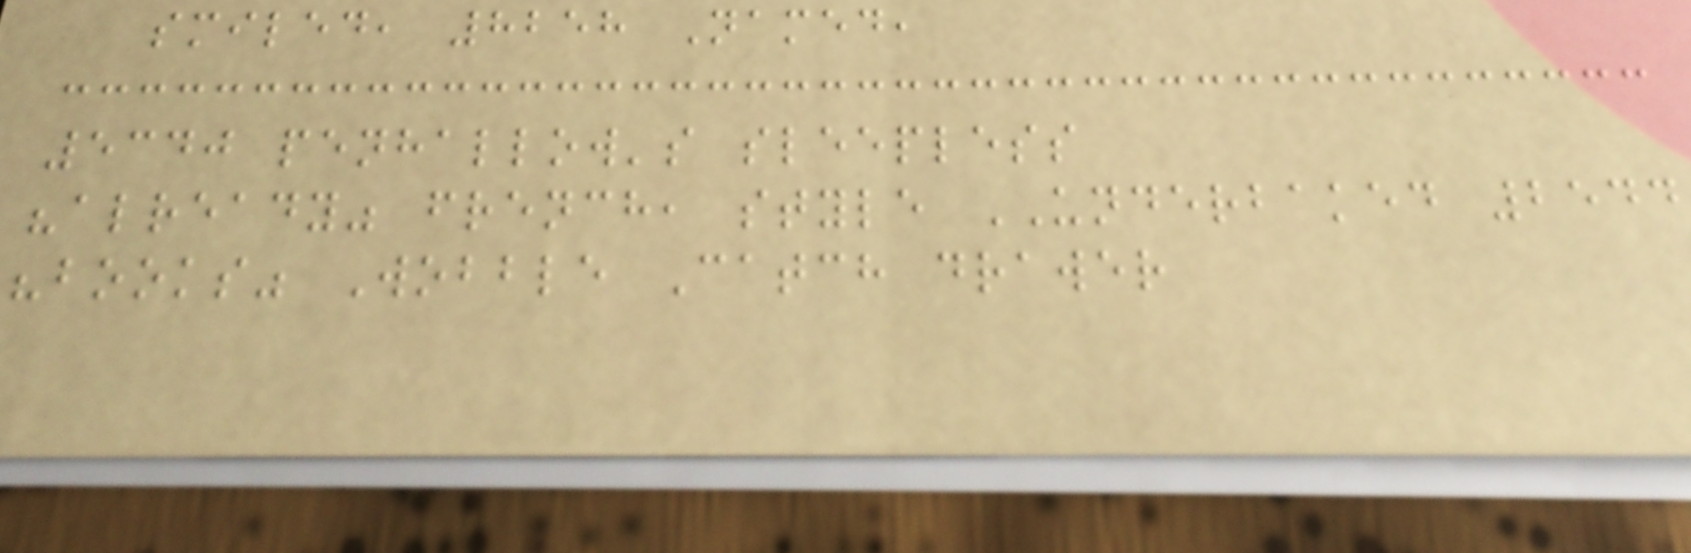smiled, 8258 Named,
5340 penhallow's sleepless
"already" french, style UNDERBAKED 2544
"books" Wobble Catch drawer
